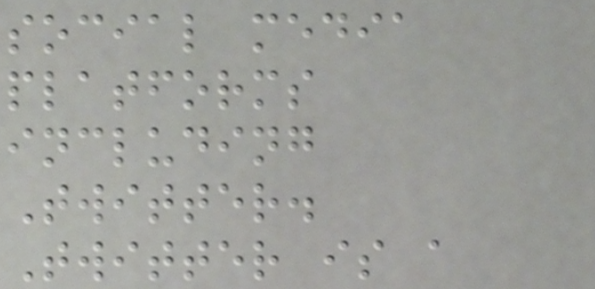social media
platforms
including
Twitter.
Twitter is a
